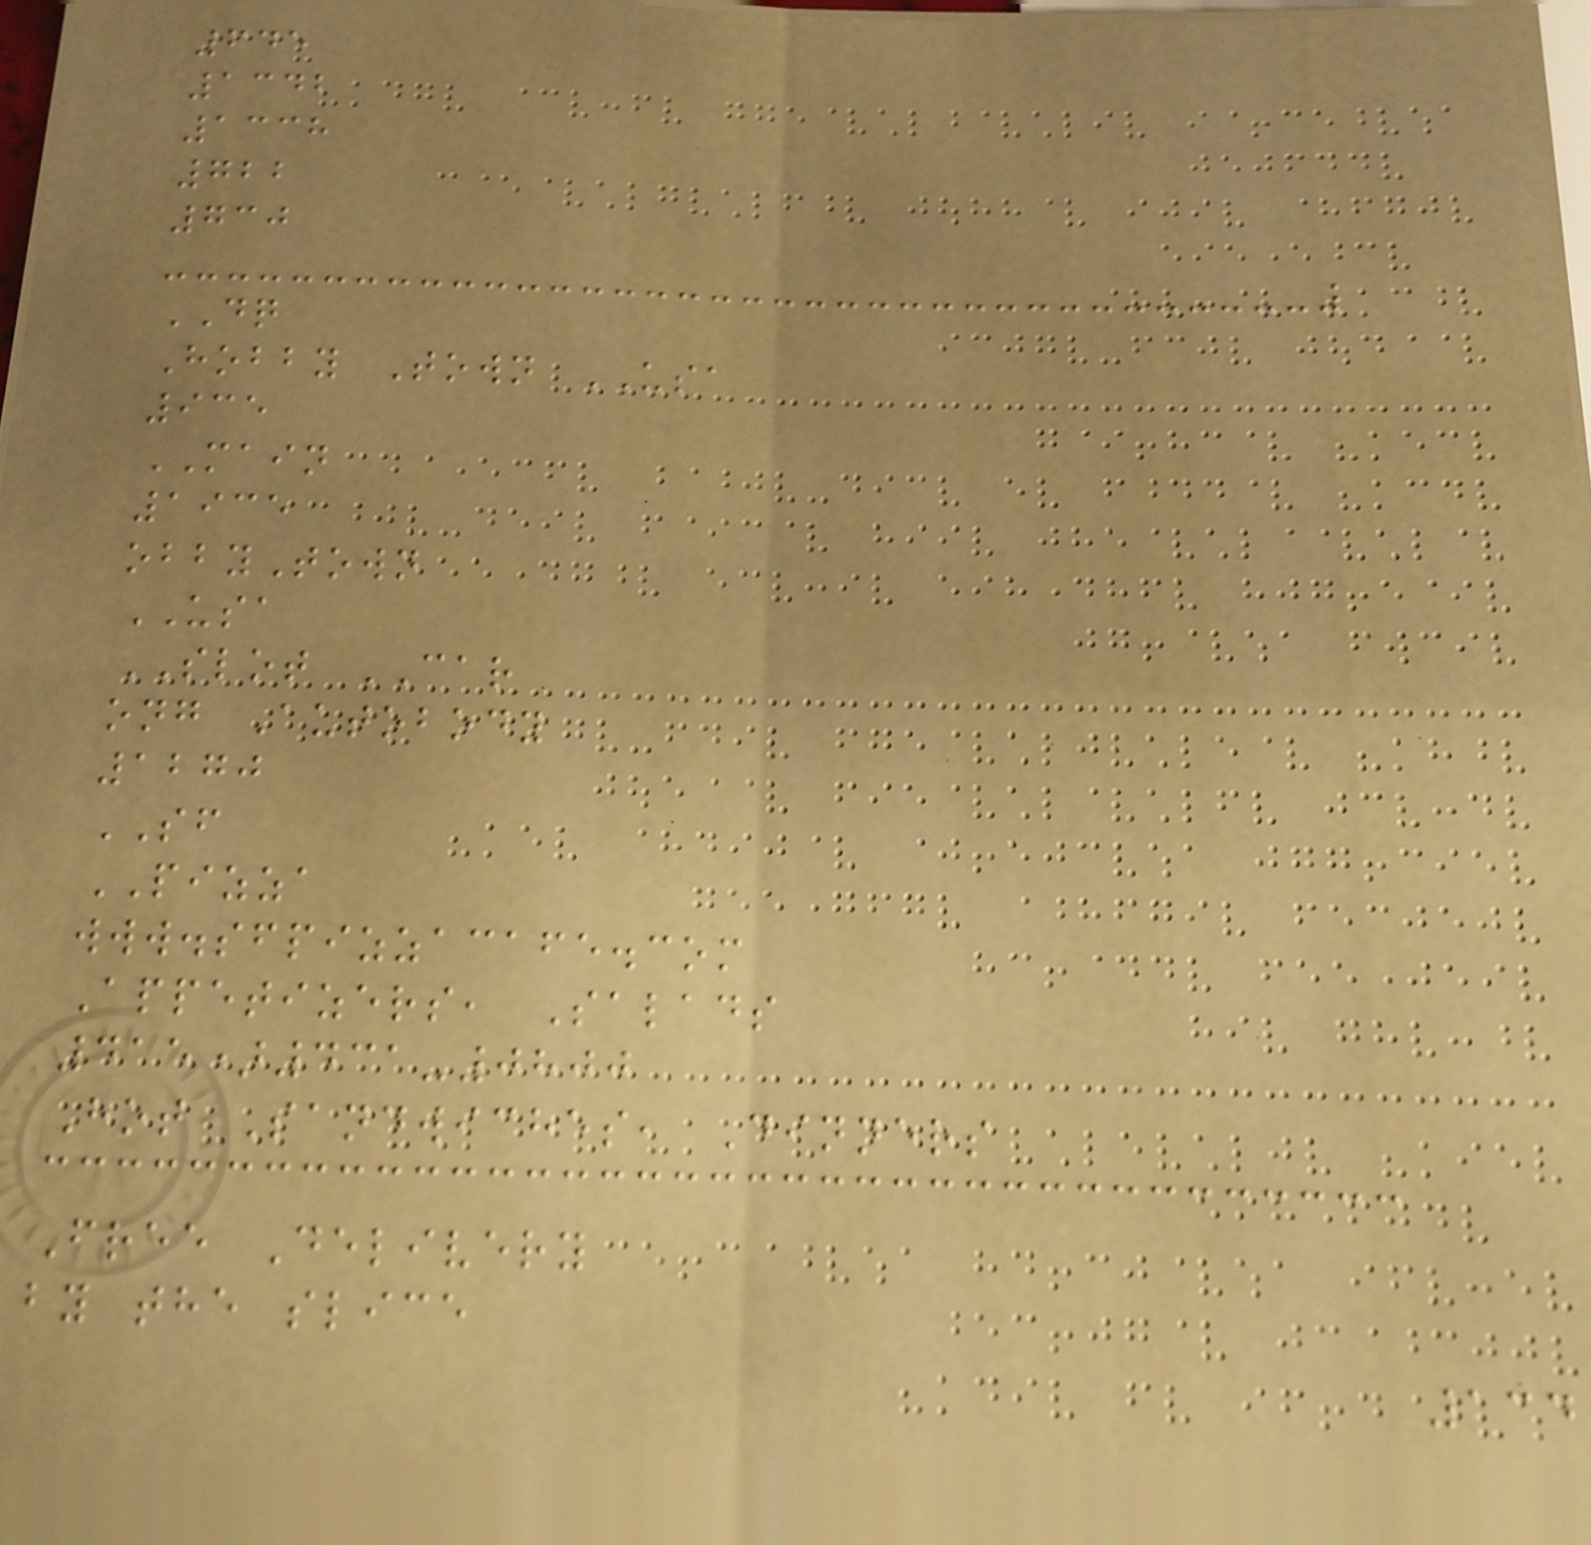645
1342
1338
722
730
DQ
Hobby Town USA
935
MAIN
1935
obbyTown
USA
SLOT CAR
ong Autobody
1270
SF
PIZZA
www.sfpizzacafe.com
Appetizers, Salads
415)431-0800
Hot Sandwiches, Dinners
Free Delivery
by the slice
134
